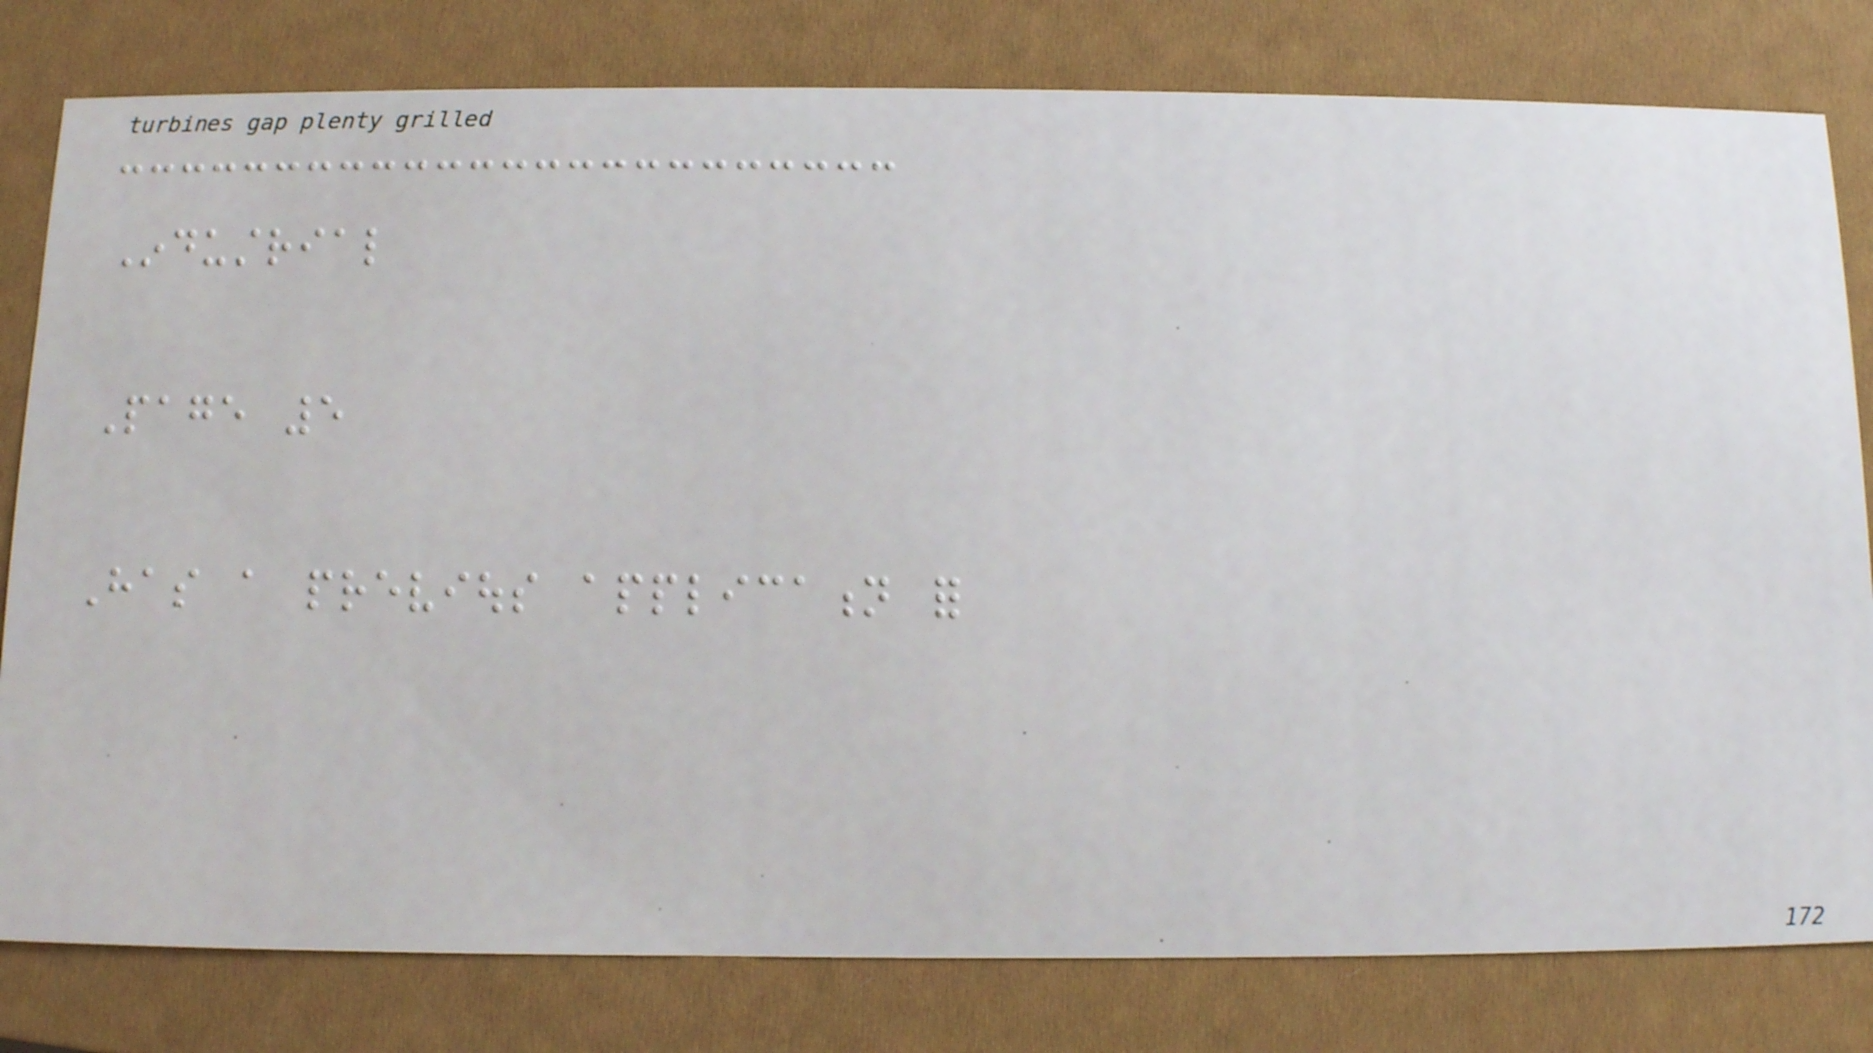Industrial
Page 5
Has a previous application for
